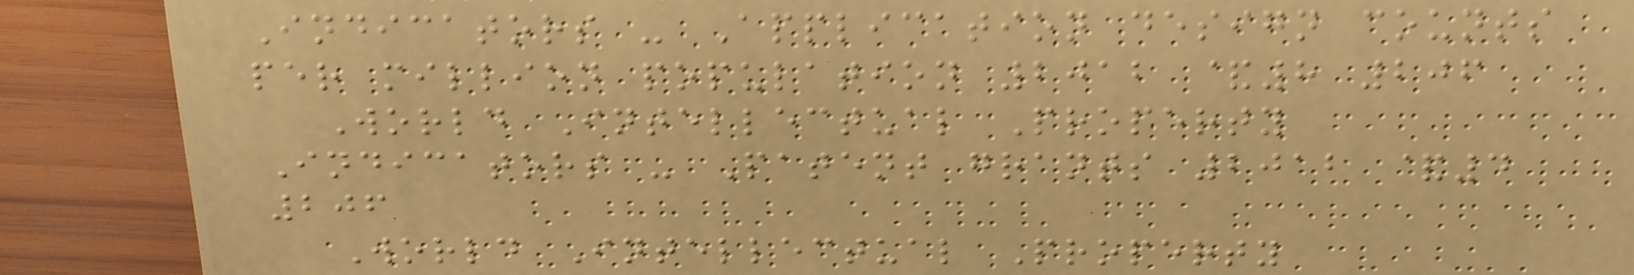Indicators - Application design counts
per million population 2012 &8 206
World Intellectual Property
Indicators - Patent grants 2012 &4
206
World Intellectual Property
